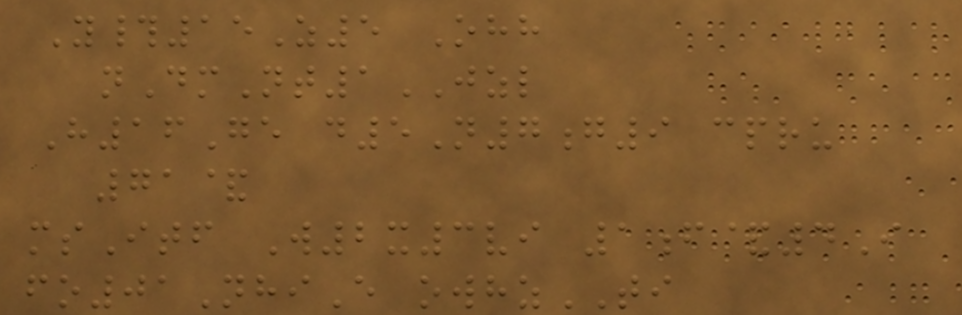Y#15Z5 Ohh
nDmNt1JZL
H16Ge d5N7g9 cpru
71&
msItf W2x3vi 1f&4I
fo01NhiE owhzTI
